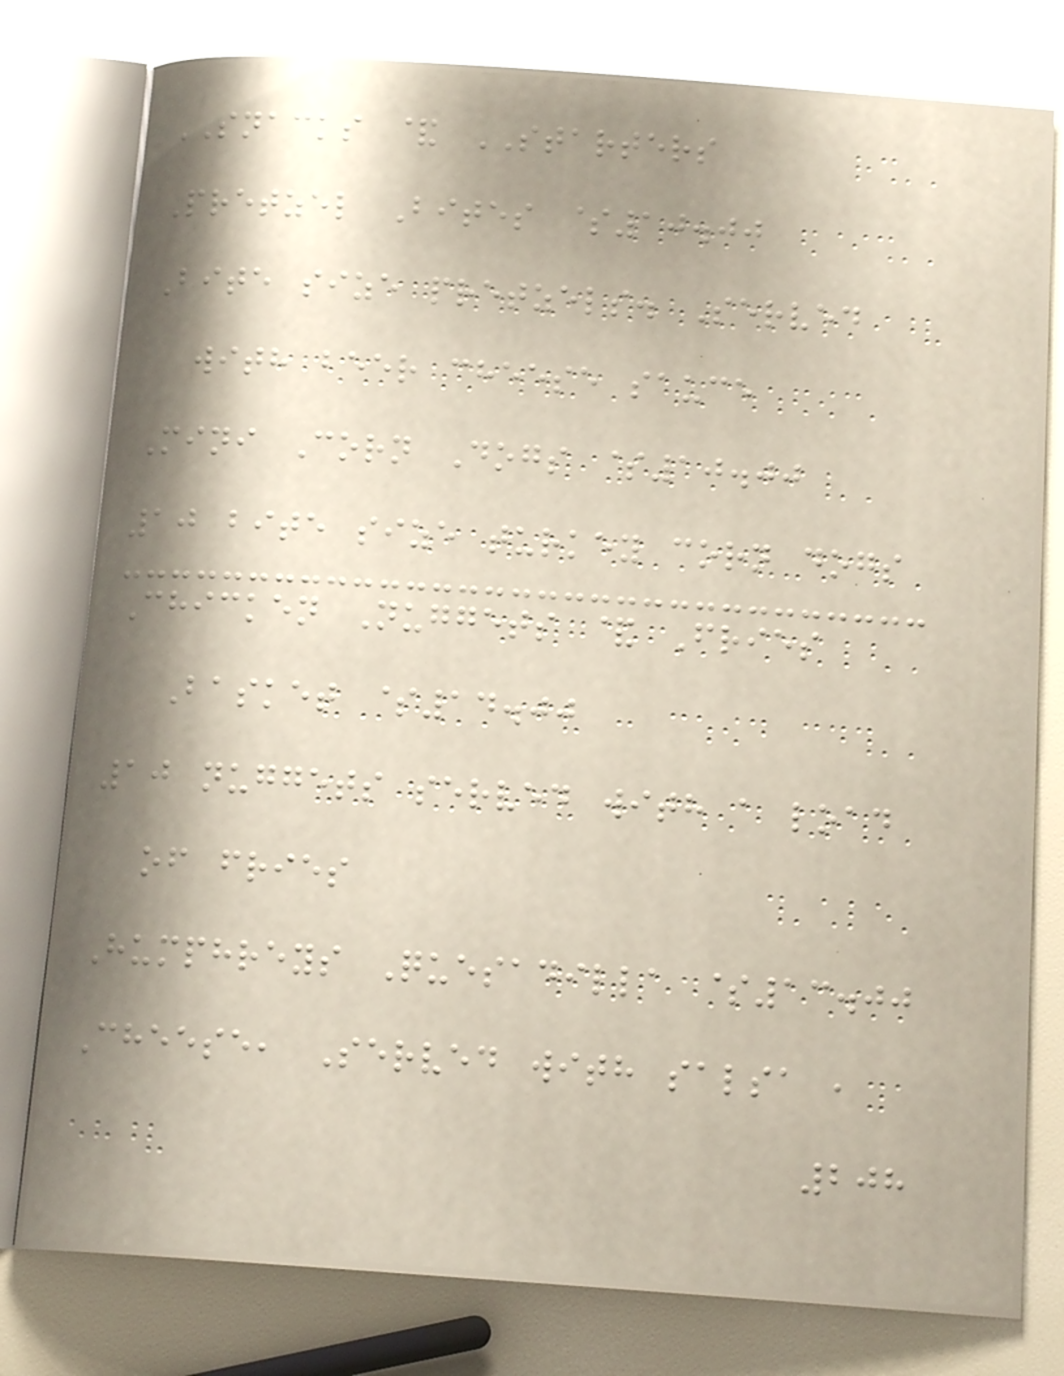SNACKS & STARTERS
Pretzel Bites $10.00
Bite size pretzels. Served
with beer cheese sauce
Mini Corn Dogs $10.00
10 bite size turkey corn dogs
Chicken Nuggets & Fries
Basket $14.00
10 nuggets served with a load
of fries
Humphreys Quesadilla $13.00
Cheese, Served with salsa ,
208
